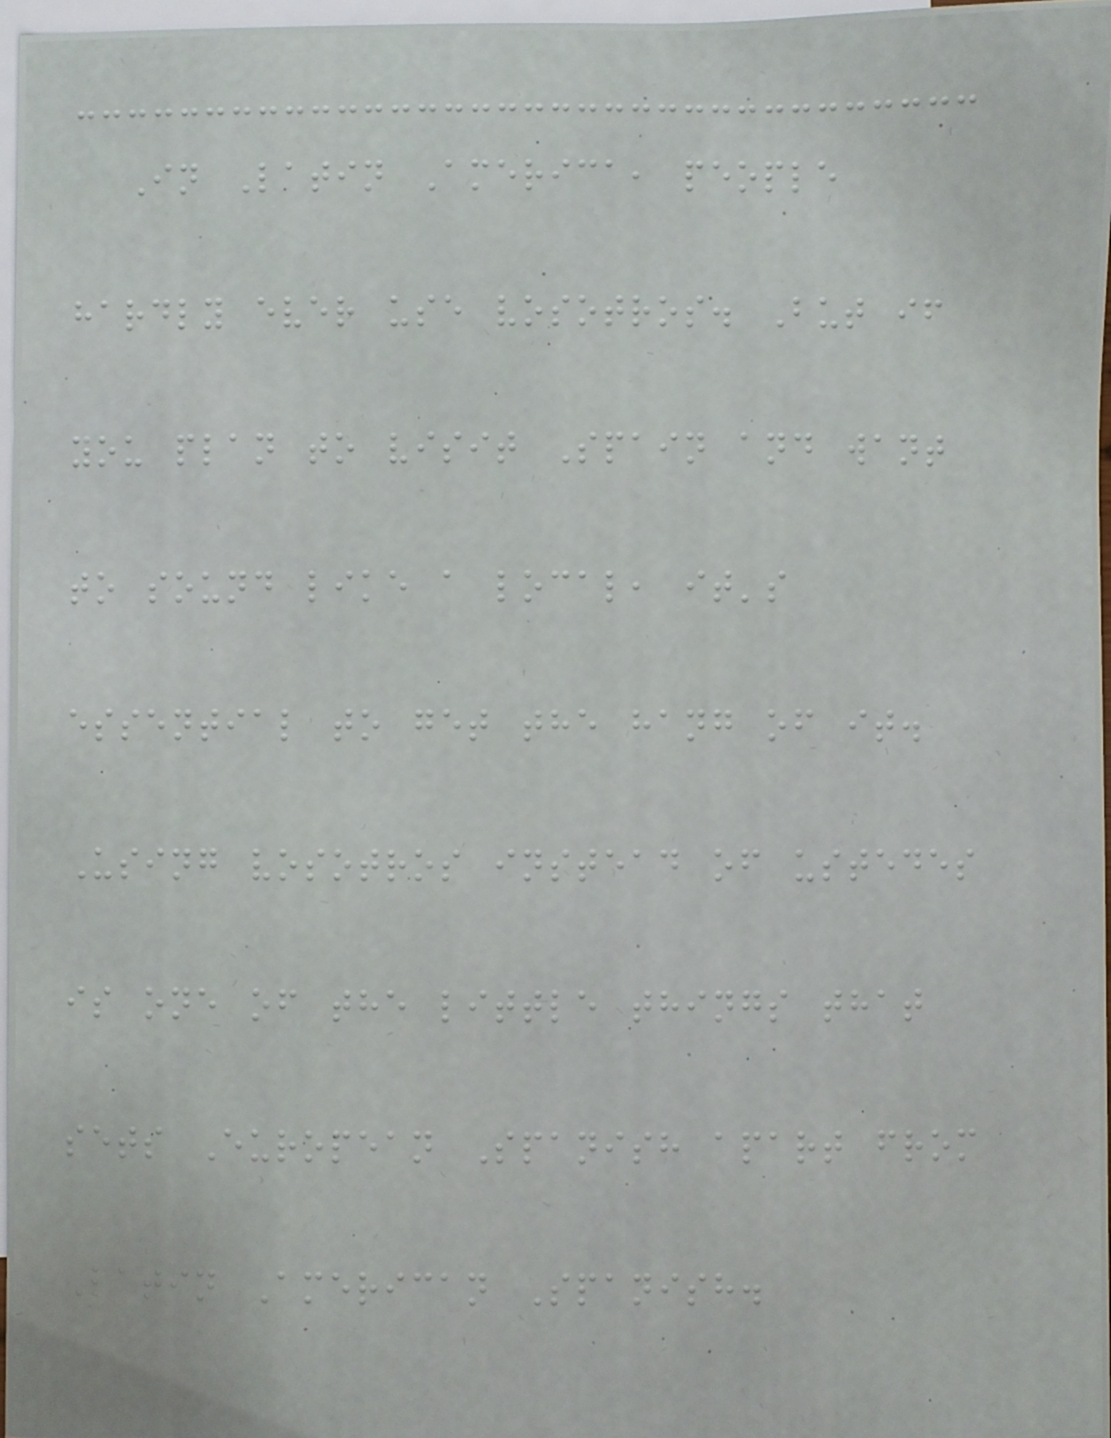In Latin America, people
hardly ever use vosotros. But if
you plan to visit Spain and want
to sound like a local, it's
essential to get the hang of it.
Using vosotros instead of ustedes
is one of the little things that
sets European Spanish apart from
Latin American Spanish.
